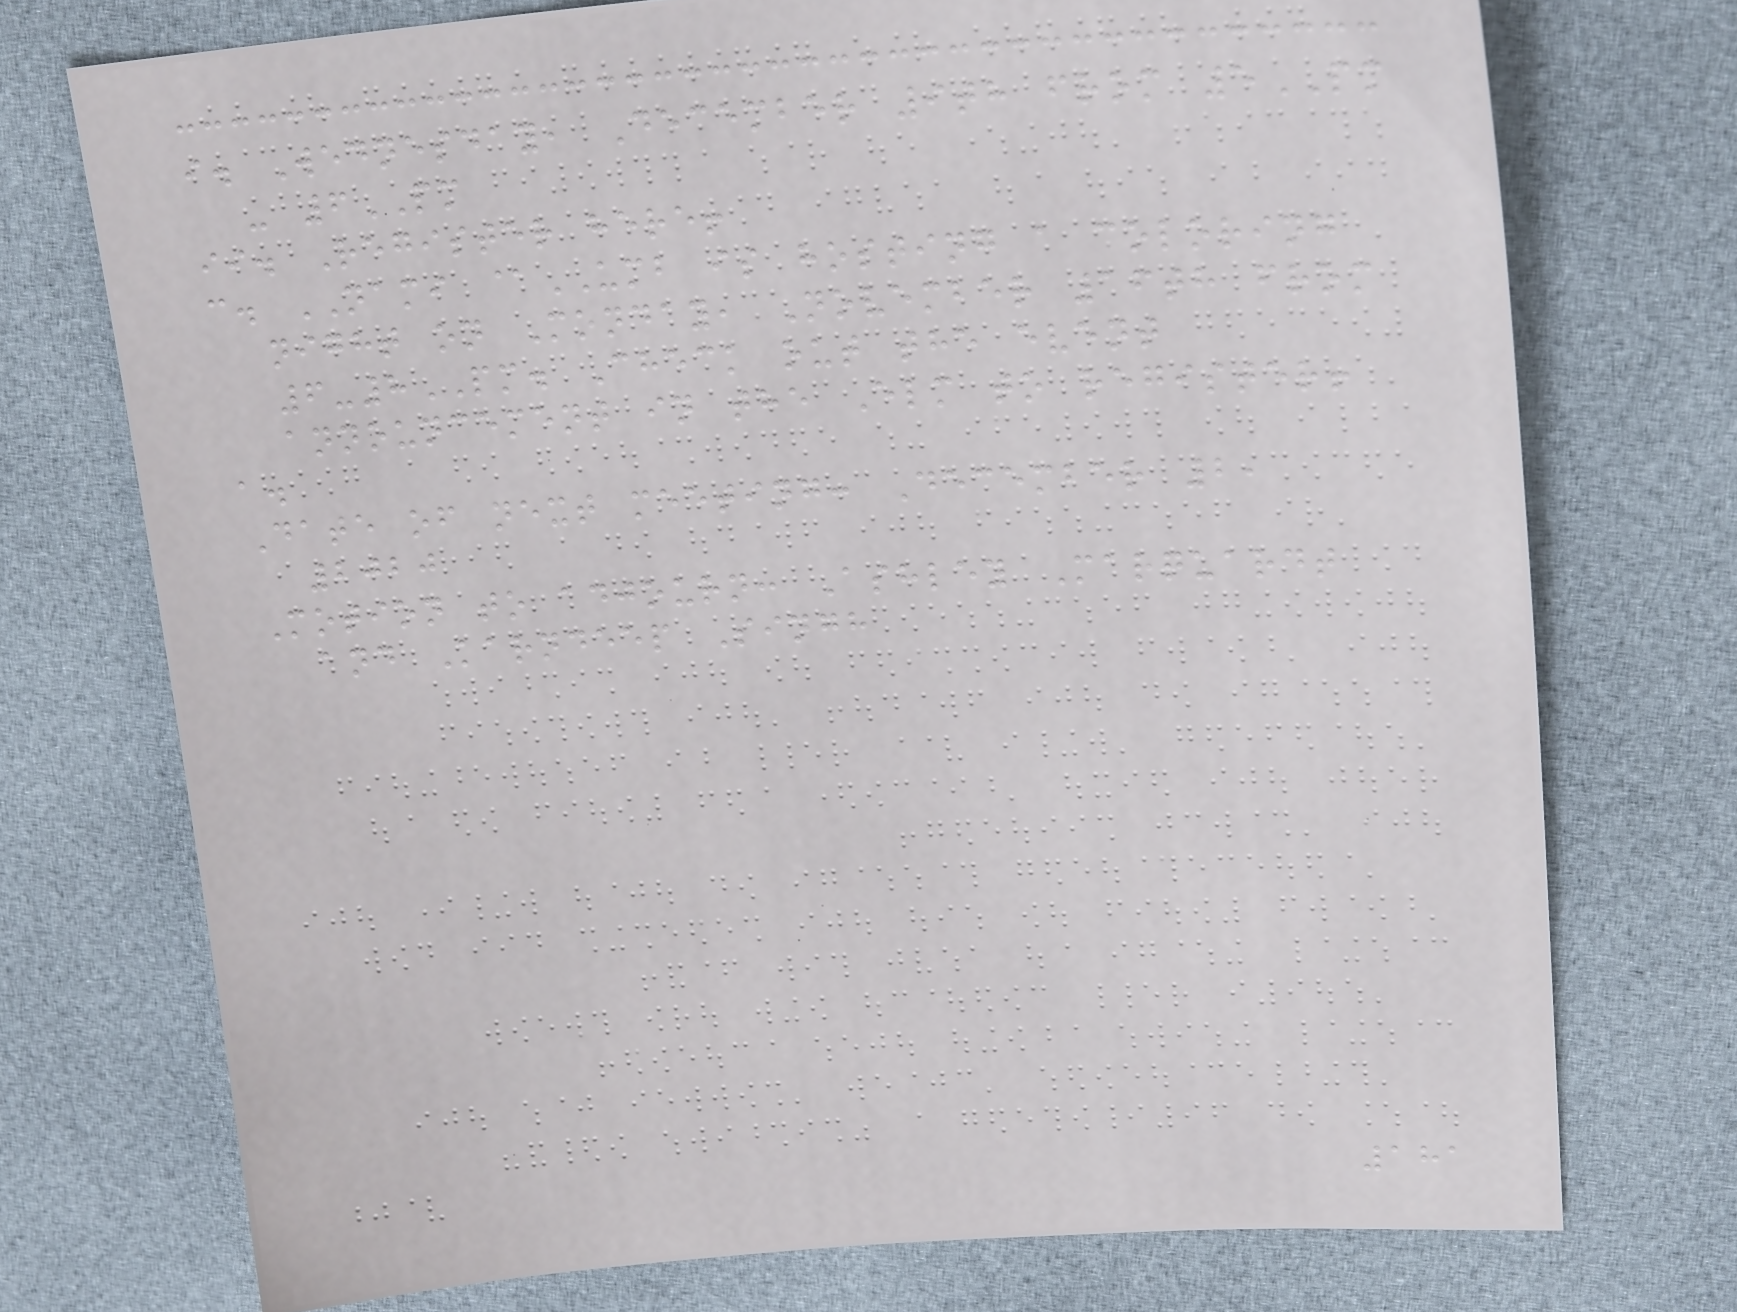i. Wednesday, December 9th from 5PM
- 6PM
ii. Register here!
c. NAMI @UMB is hosting a coloring
night on Monday, November 16th from
6-8PM. Check out the event
announcement in the Elm to register!
a.
Date of next meeting: December 2,
2020
Motion to adjourn: Ashley Marquardt
and Karndeep Singh
181
